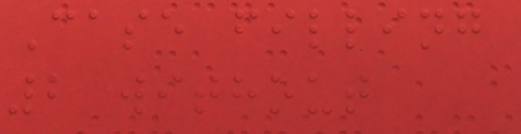Case filling
2 without
